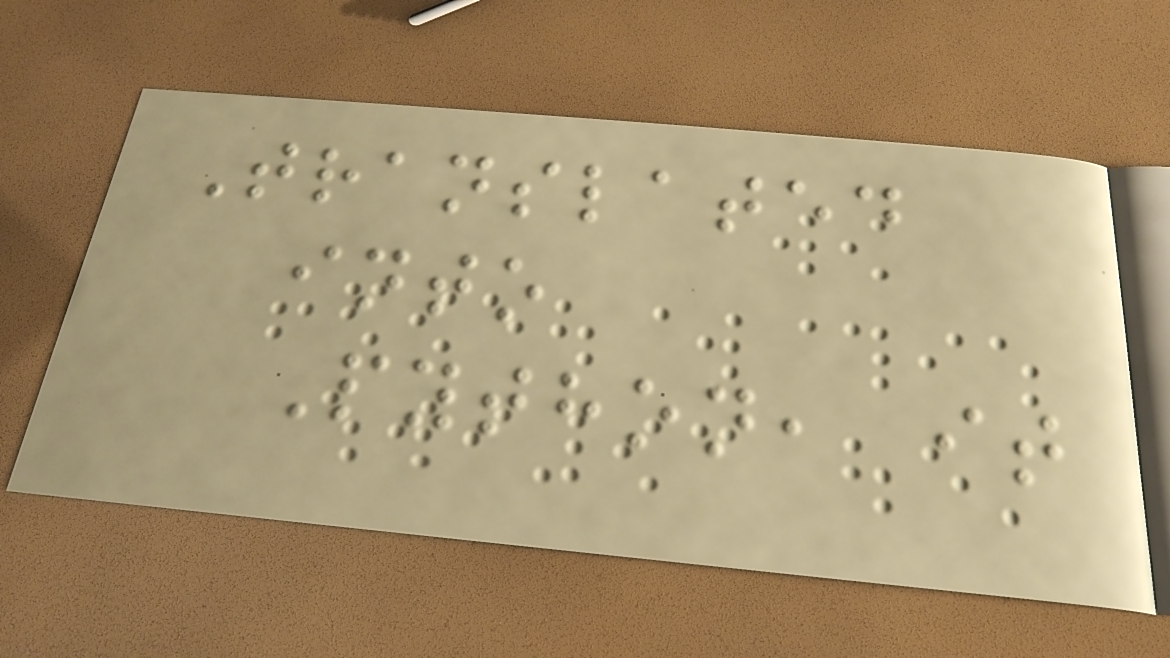Translated
into
Python, it
